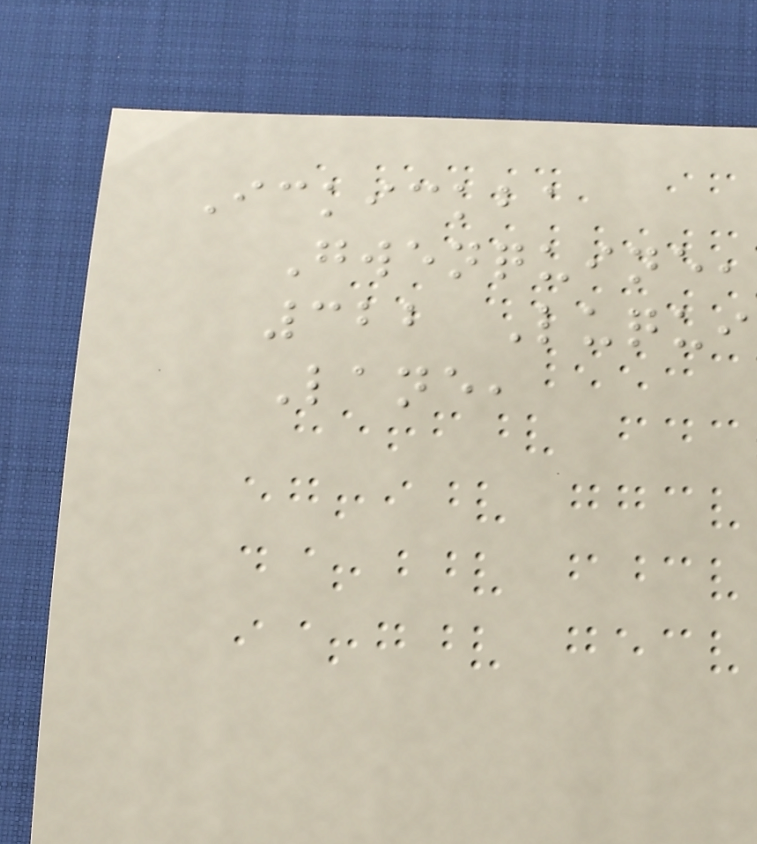Ickickba
Gwenquine,
322 Luqui
Lane,
